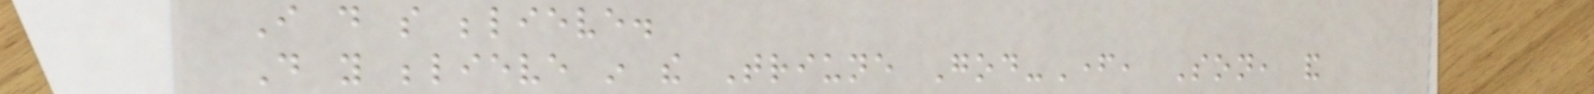I do so believe.
Do you believe in the Triune God-Father, Son, and
